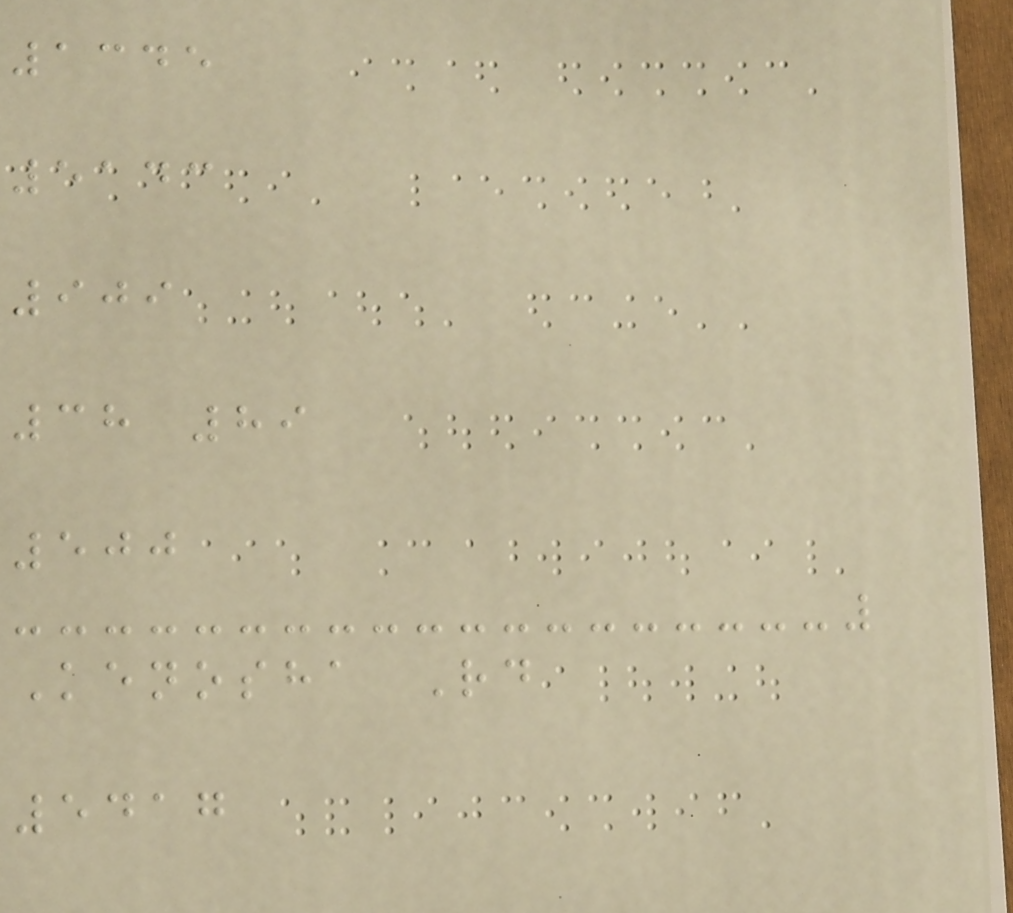1345
5143
909
38 89
500
Kenosha Rd
5417
